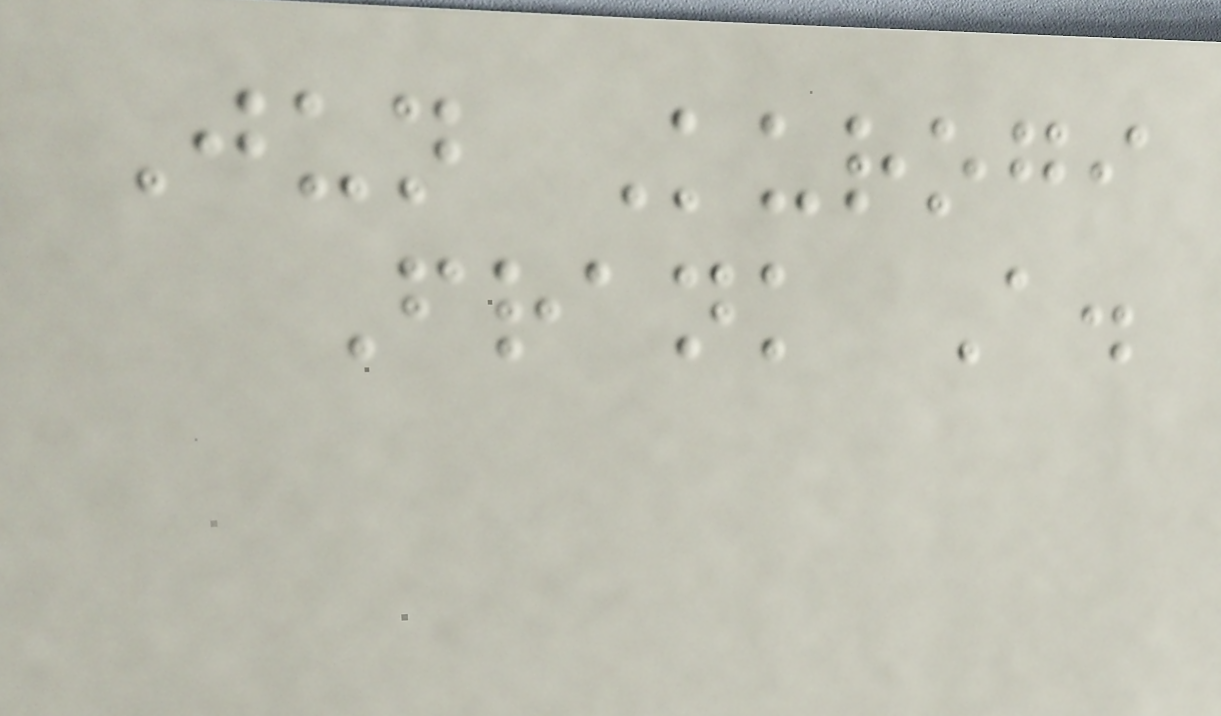Jun Kurogi
Frank A.
